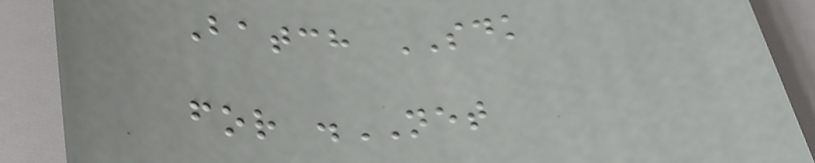Batch SDK
for .NET
